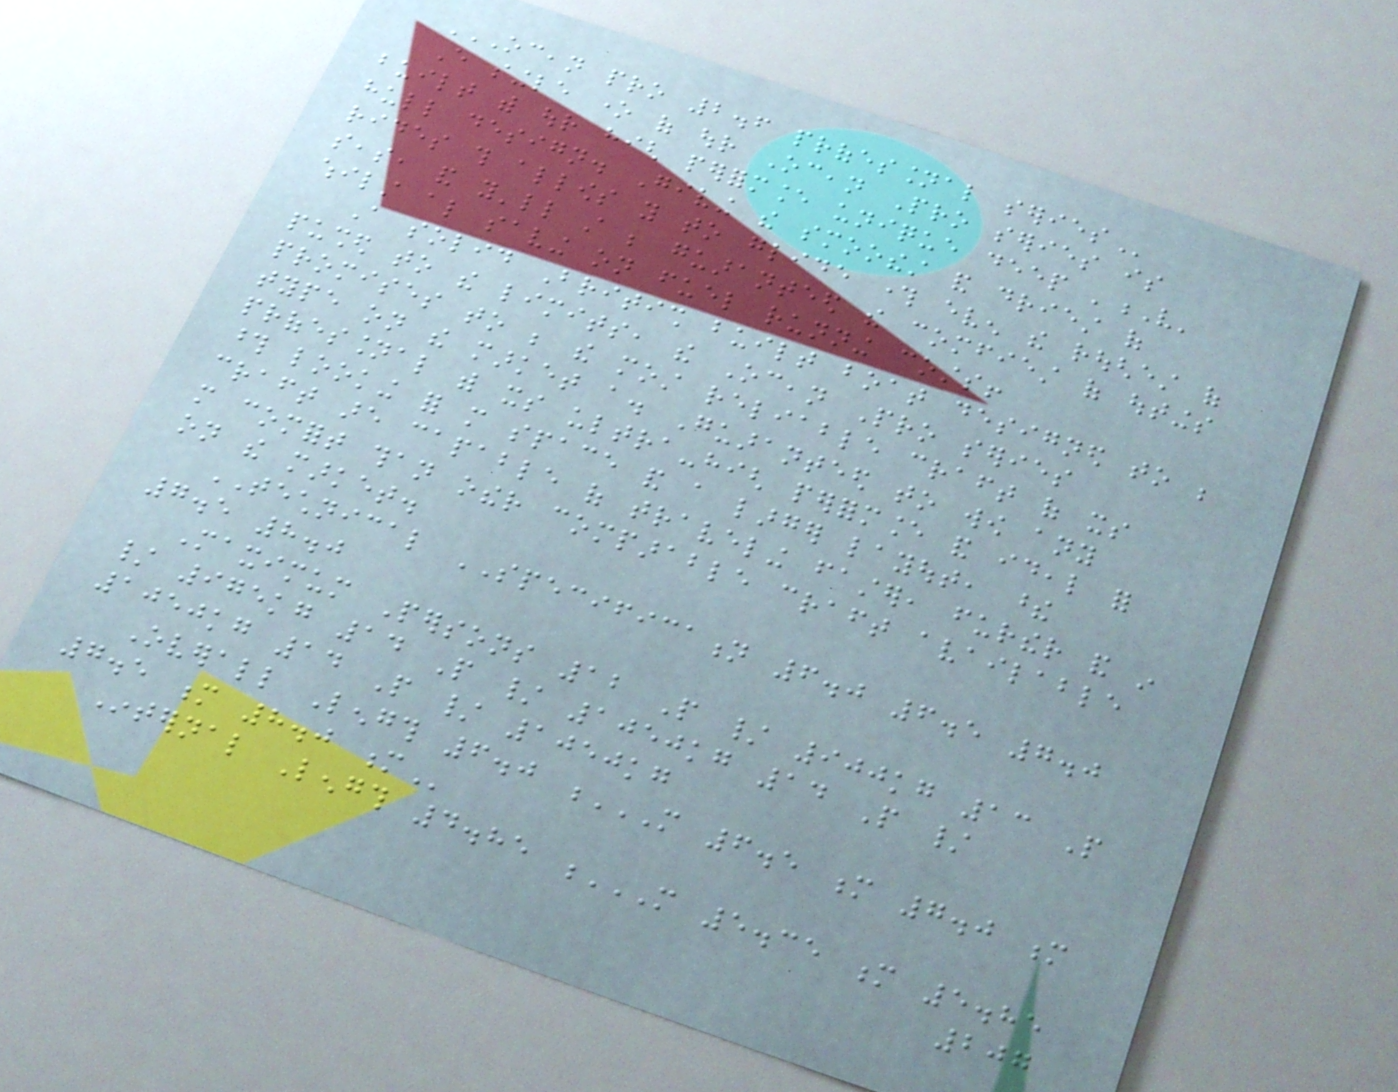OCEAN PRO 2.6 PROFESSIONAL SERIES
Every single one of our Ocean Pro series is
built with our high performance unique deep 'V'
hull design. Giving the smoothest and driest of
rides this allows you to glide through even the roughest of
seas, and you'll still be guaranteed the comfiest of outings
whilst also saving on fuel running costs!
A solid British built boat designed to be
pushed to the limits, the Ocean Pro series
promises to be the most reliable craft of its
type on the market a. Guaranteed to wow any
professional with its ultra-high performance and ideal for
those looking for more space and a larger layout, these
craft are capable of traveling faster, further and in
more comfort than other comparable craft available
on the market.
TECHNICAL SPECIFICATION 6.0 6.5 7.0
7.5 8.0
Maximum Persons 12 People / 900kg 13 People
/ 975kg 14 People / 1050kg 14 People /
1050kg 14 People / 1050kg
Overall Length 6.0 M 6.5 M 7.0 M
7.5 M 8.0 M
Internal Length 4.85 M 5.35 M 5.85
207
